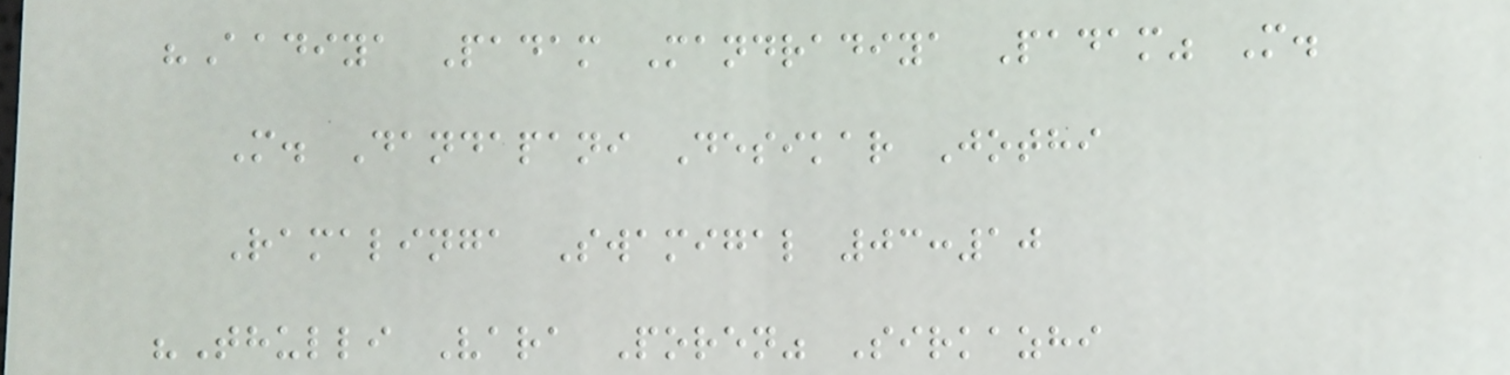"Aadiya Padam Mandradiya Padam" M.
M. Dandapani Desikar Jothi
Ramalinga Swamigal 03:10
"Thulli Vara Poren" Sirkazhi
